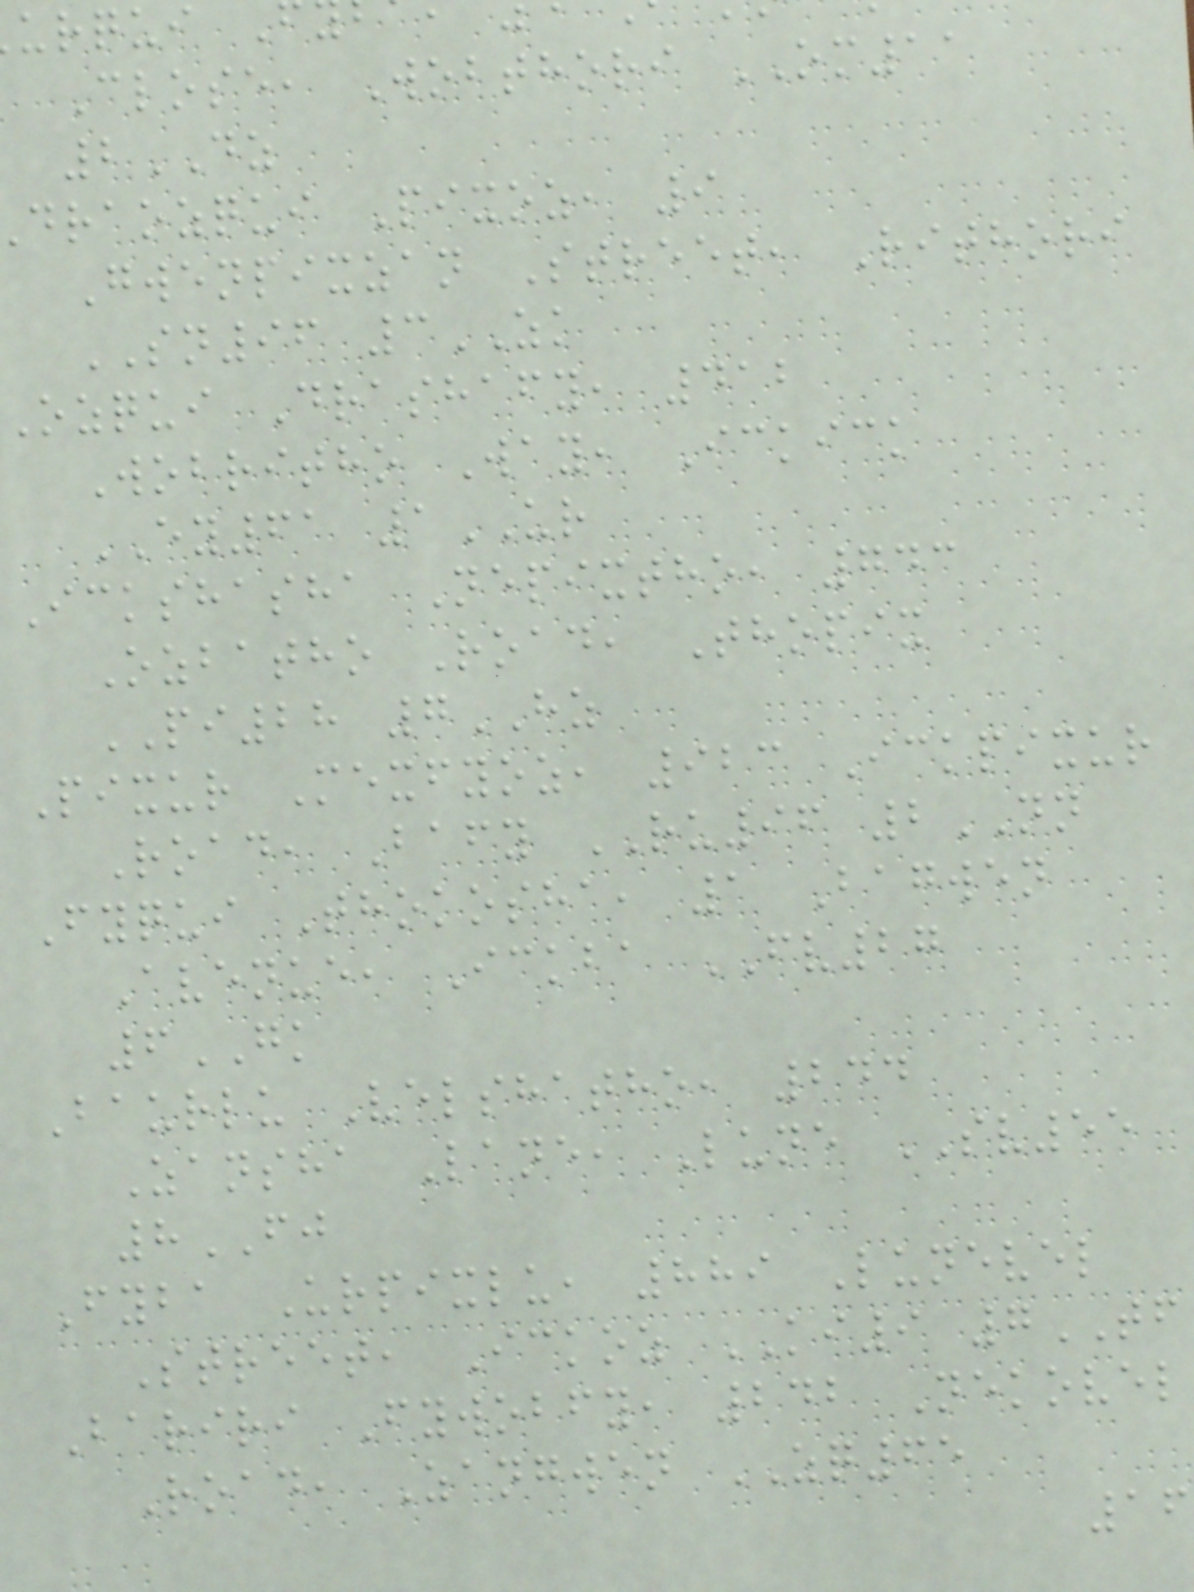Close, Wobthori OM11
2DZ
draozqui Pixoz, 9
Gwenpixzan Street, Rithori
SN96 3ZK
Ozqui Drashafy, 412
Wobritho Way, Ickick
EY61 1UR
Ickshasha Nepixtho, 743
Ozbatho Road, Thopix
PI28 7HZ
Pixur Mexfyoz, 923 Ickpixur
Road, Bafy RU96 2NN
Fyqui Thokosha, 1 Bagwen
Avenue, Ickba FV27
6GK
Baurlu Velshatho, 244
Zansha Lane, Lune SV55
8FJ
Fyba Urpixlu, 889 Lunevel
Street, Ickoz KI9 7TF
Bariri Fywobfy, 242 Nekovel
Road, Zangwen ZQ65
16
